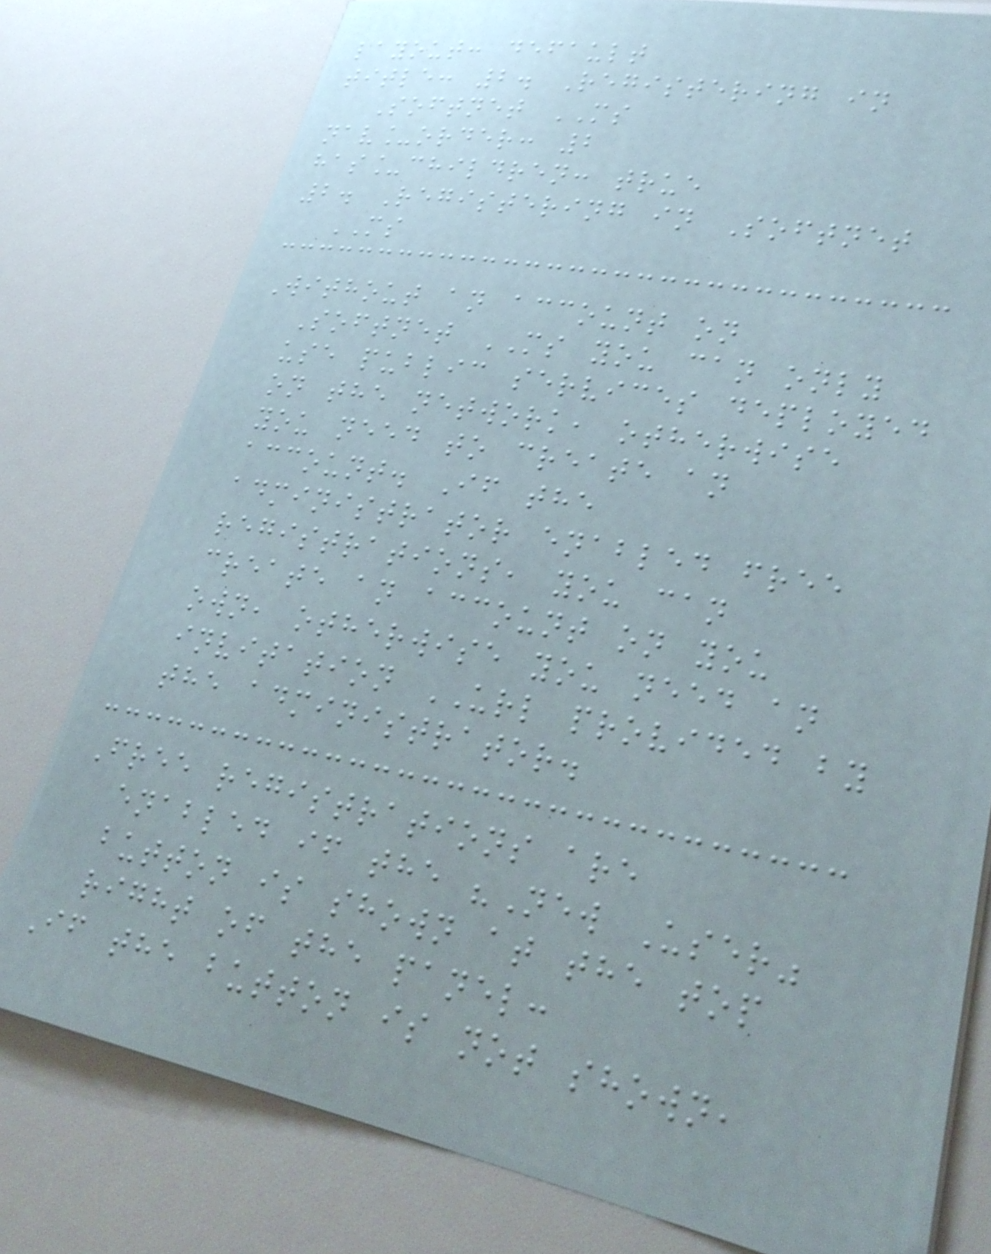layout: default
title: 2. Registering in
Softnet MS
nav_order: 2
has_children: true
2. Registering in Softnet
MS
Without an account on
Softnet MS you can only
use public services deployed
on the network, otherwise
you need to create an
account. If the
administrator enabled free
registrations, you can
create an account on you
own, otherwise you need an
invitation URL provided by
the administrator.
Free registrations are
enabled if the "New User"
button is shown at the top
right of the panel:
If the button is not shown,
